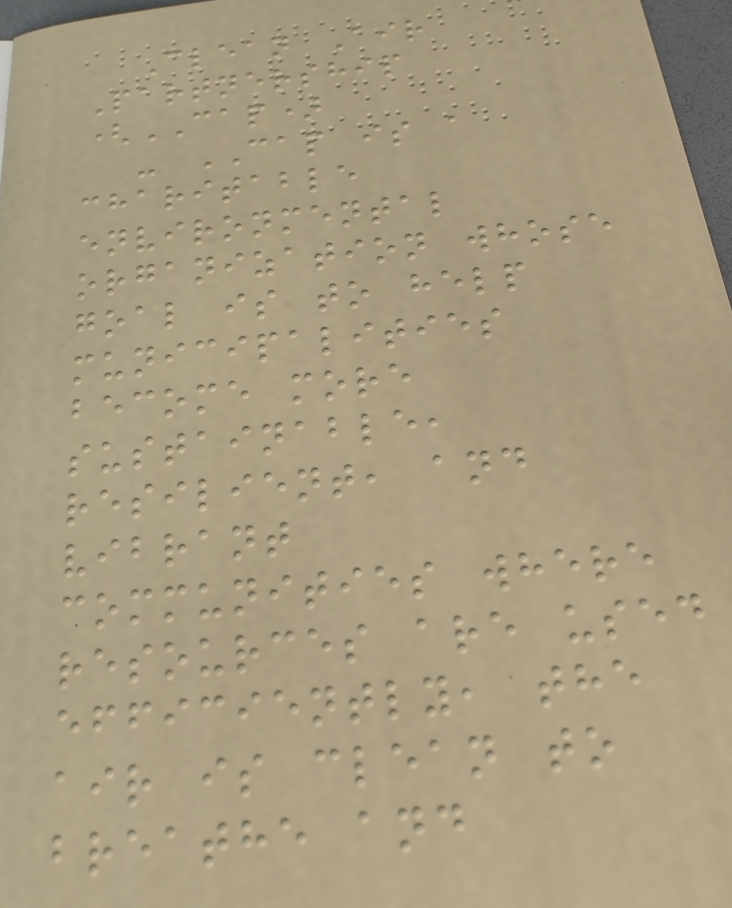Clean Air
Partnership
(CAP)
- CAP is a
charitable
environmental
organization whose
goal is to help
municipalities
become more
sustainable,
resilient, and
vibrant
communities where
resources are used
efficiently, the
air is clean to
breathe and
